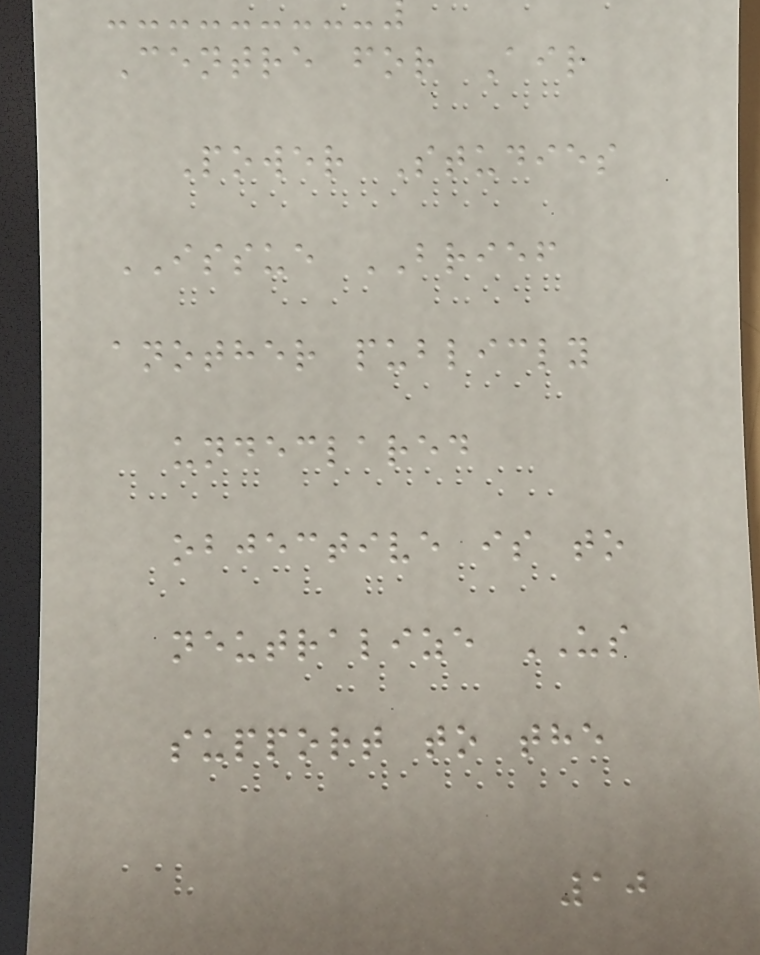Centre for Air
Power Studies
ISSUE BRIEF
another publicly
undeclared
objective is to
neutralize US
support to the
10
